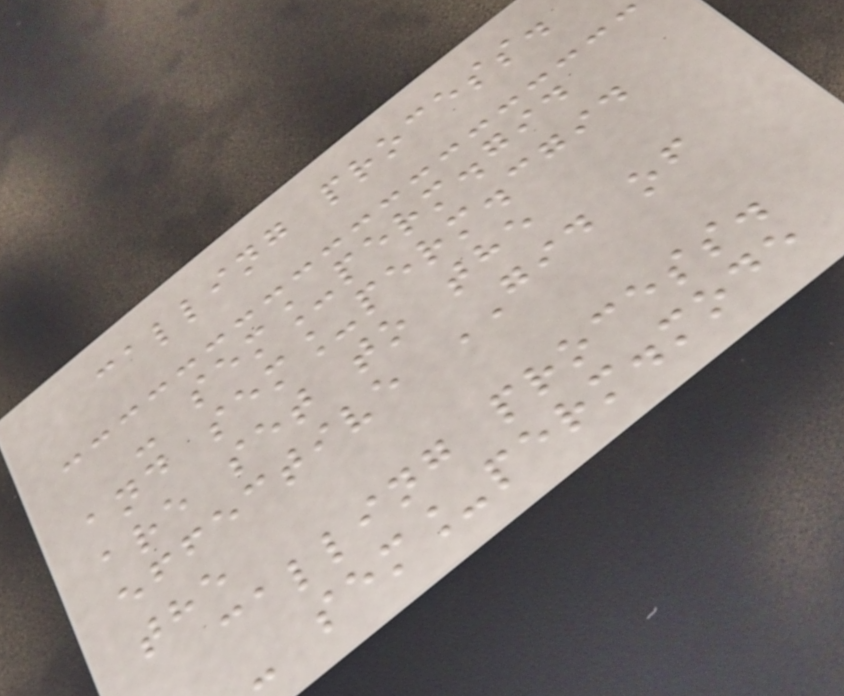calling process.
- sem_perm.gid
and sem_perm.cgid
are set to the
effective GID of
the
calling process.
- sem_perm.mode
